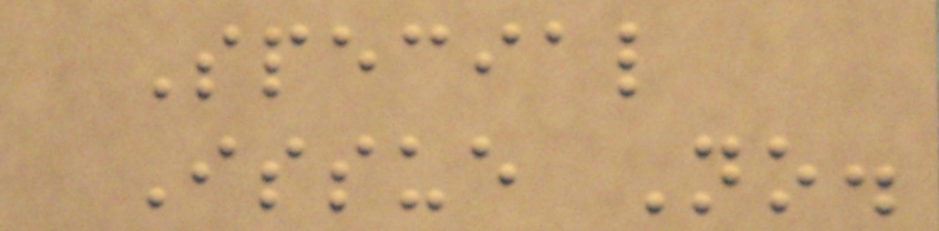Special
Issue No.
